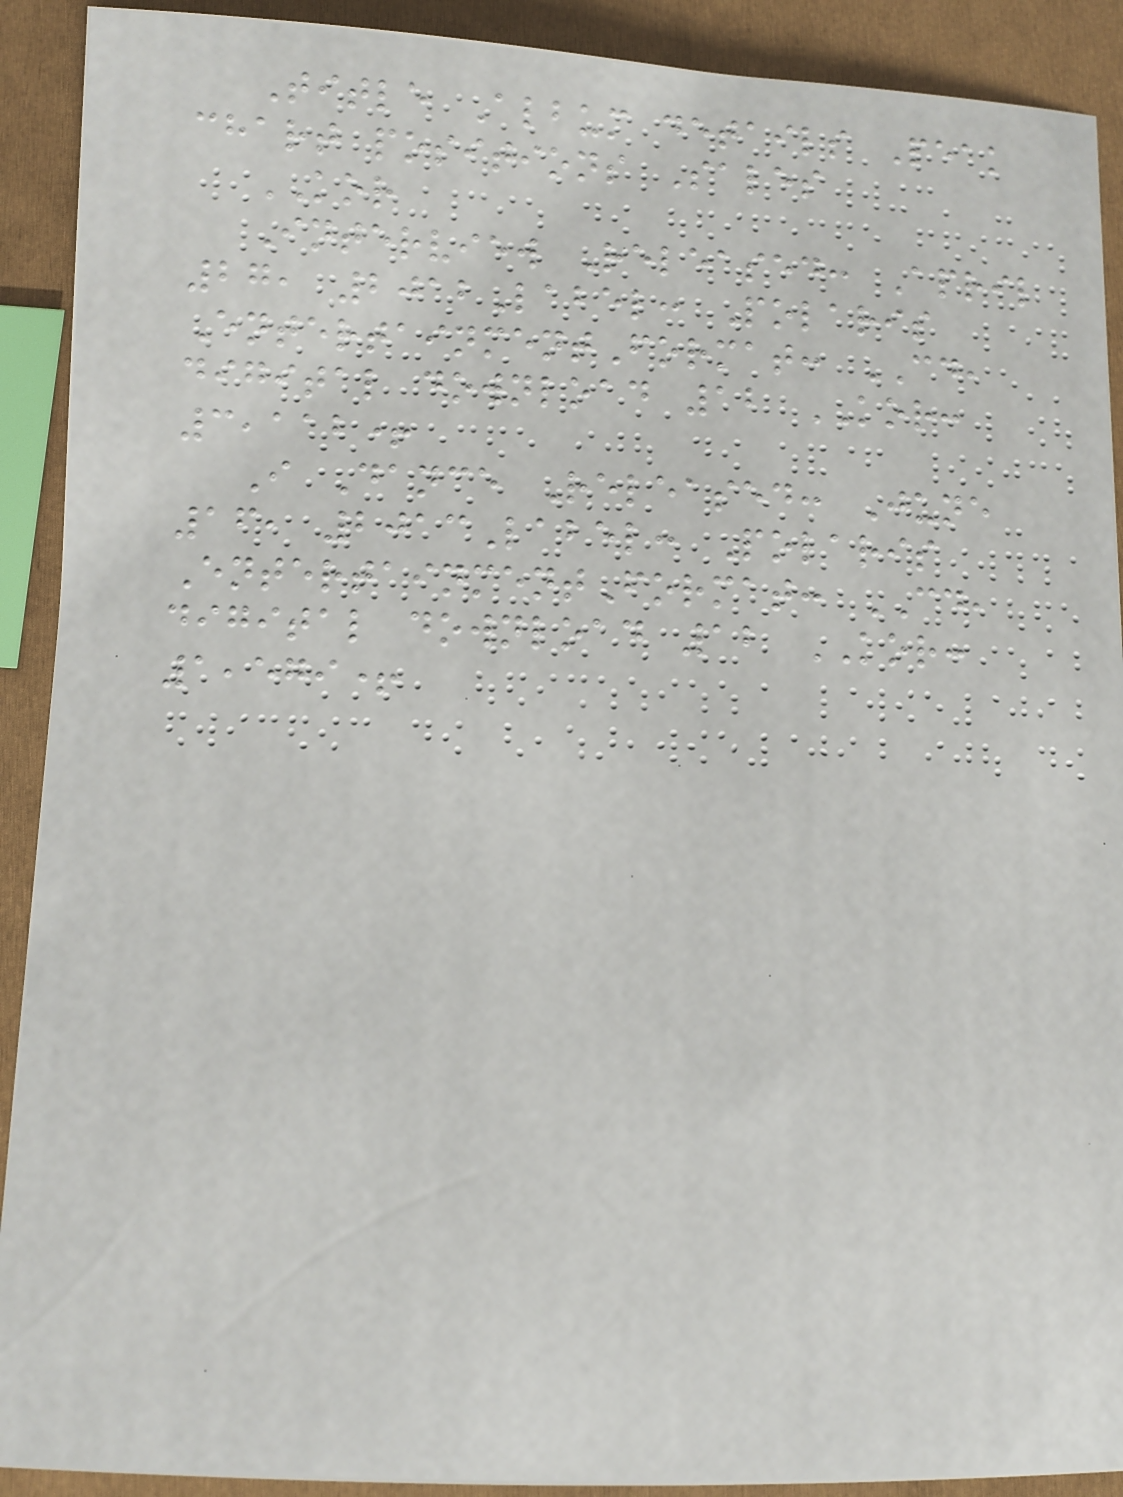Title Album details Peak
chart positions Sales
KOR
Interview Released: April
27, 2012Label: Polaris
EntertainmentFormat: CD,
digital download 12 KOR:
3,112+
I Dance Released: June
16, 2013Label: Polaris
EntertainmentFormat: CD,
digital download 12 KOR:
1,579+
